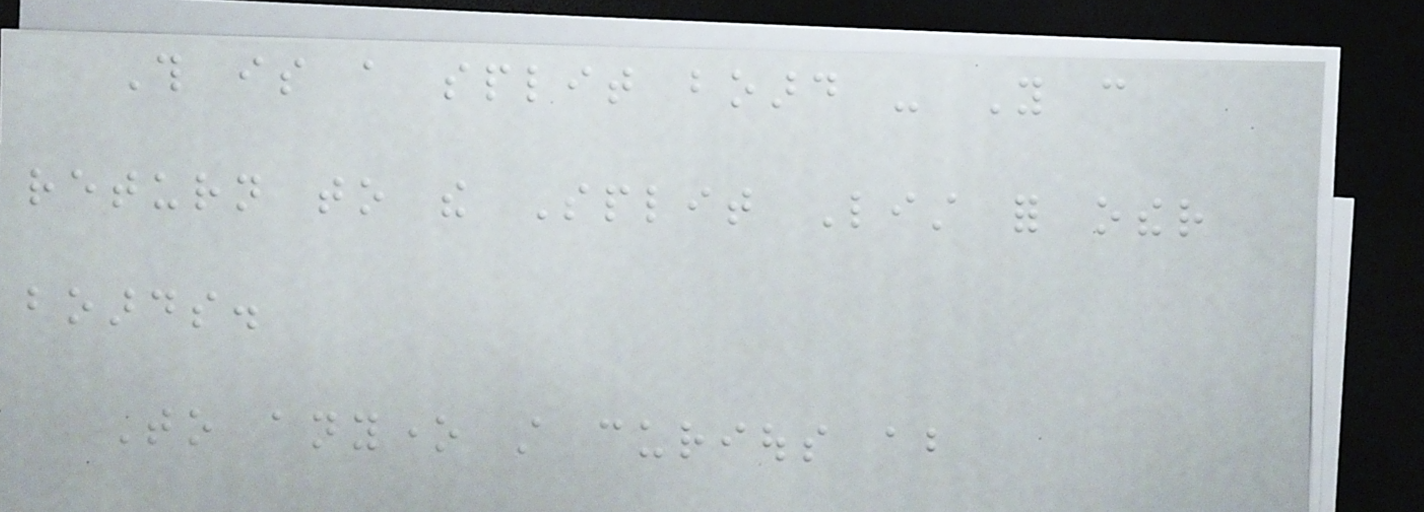This is a split board - You can
return to the Split List for other
boards.
To anyone still curious about
